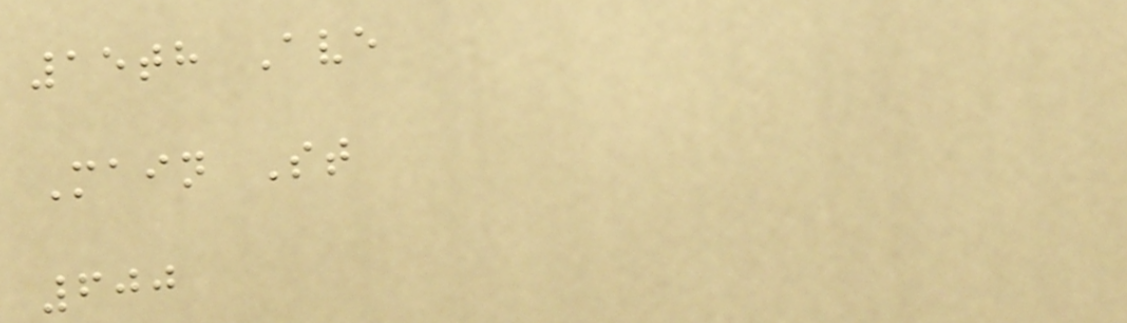15th Ave
Main St
600
